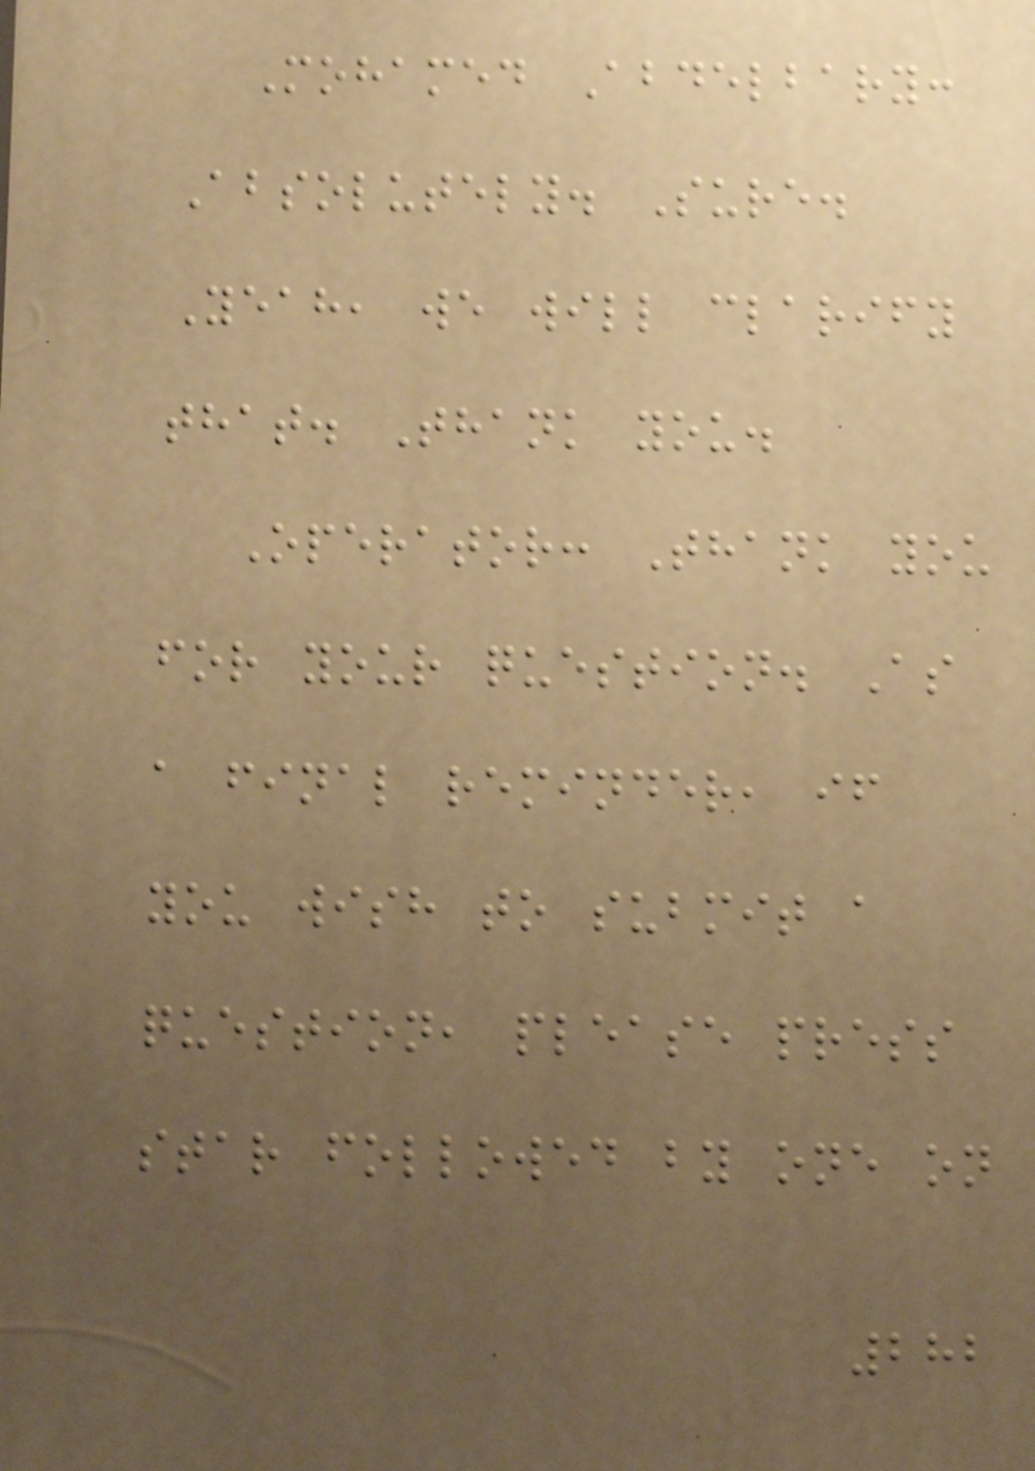Mohamed Abdelbary:
Absolutely. Sure.
Yeah, we will clarify
that. Thank you.
Operator: Thank you
for your question. As
a final reminder, if
you wish to submit a
question, please press
star followed by one on
282
